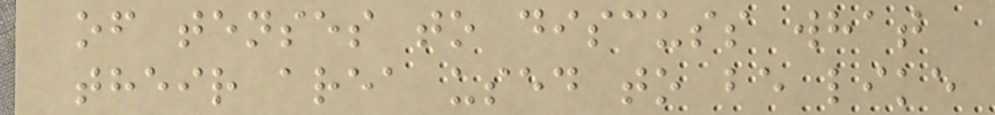of tenses to discuss what
their area used to be like
